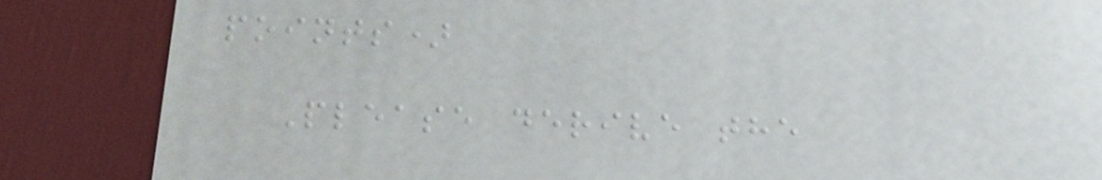points)
Please derive the
